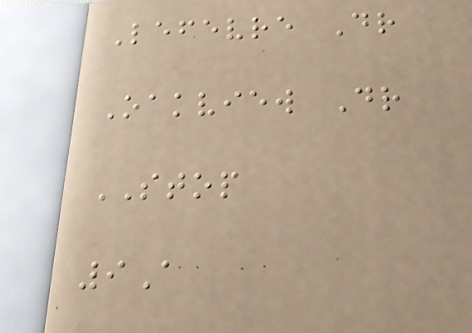Lefevre Dr
Oakview Dr
STOP
9A
